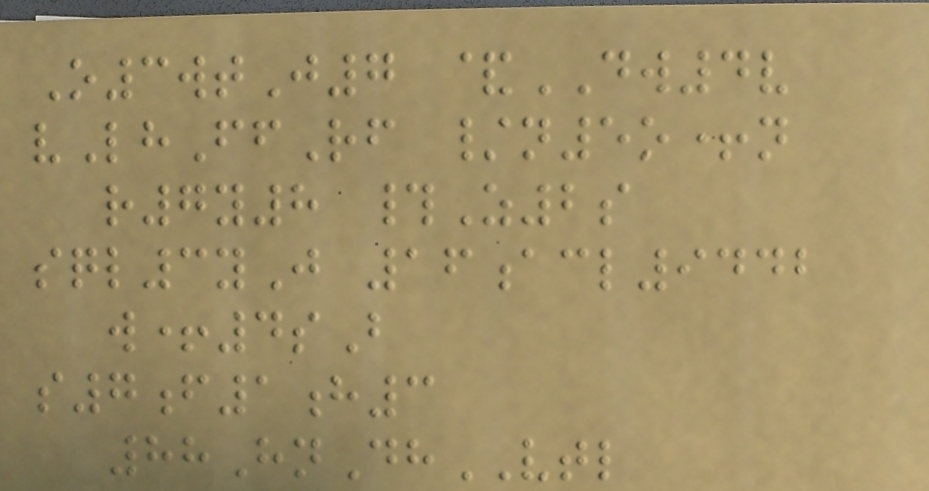O3wtJ7 &DW4v
vLhFfRf /n5o+n
r7y8 #Z2s
sql3yJ 16acl9442
w+4sB
s7f1h3
88HnDhVTL
